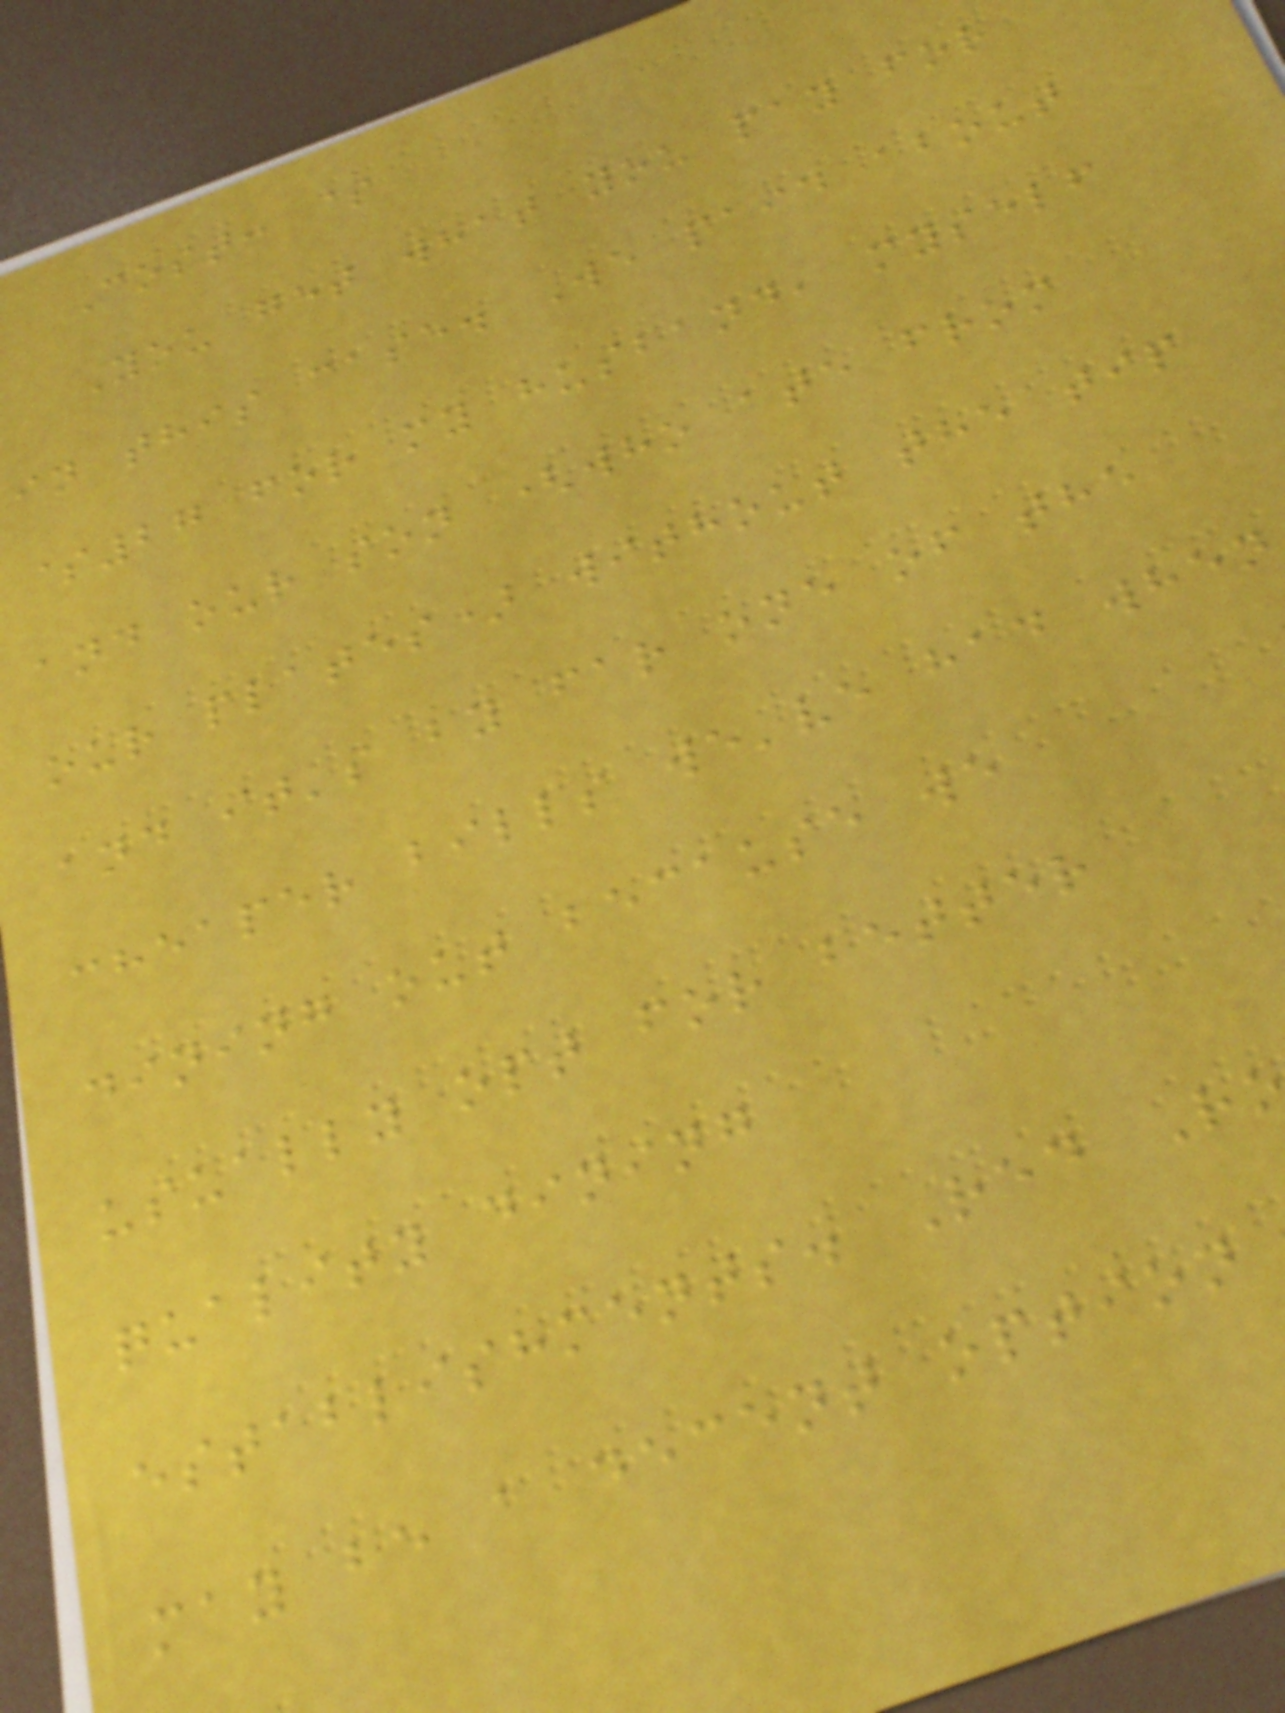Cost: $
You get what you pay for
in this case. We paid about
$27 for my husband, myself
and our son (who ate from
our plates) without the tip
and it's by far one of the
cheaper bills we've had when
dining out because we
usually opt for better
quality dining
establishments. Red R
may be a decent option
